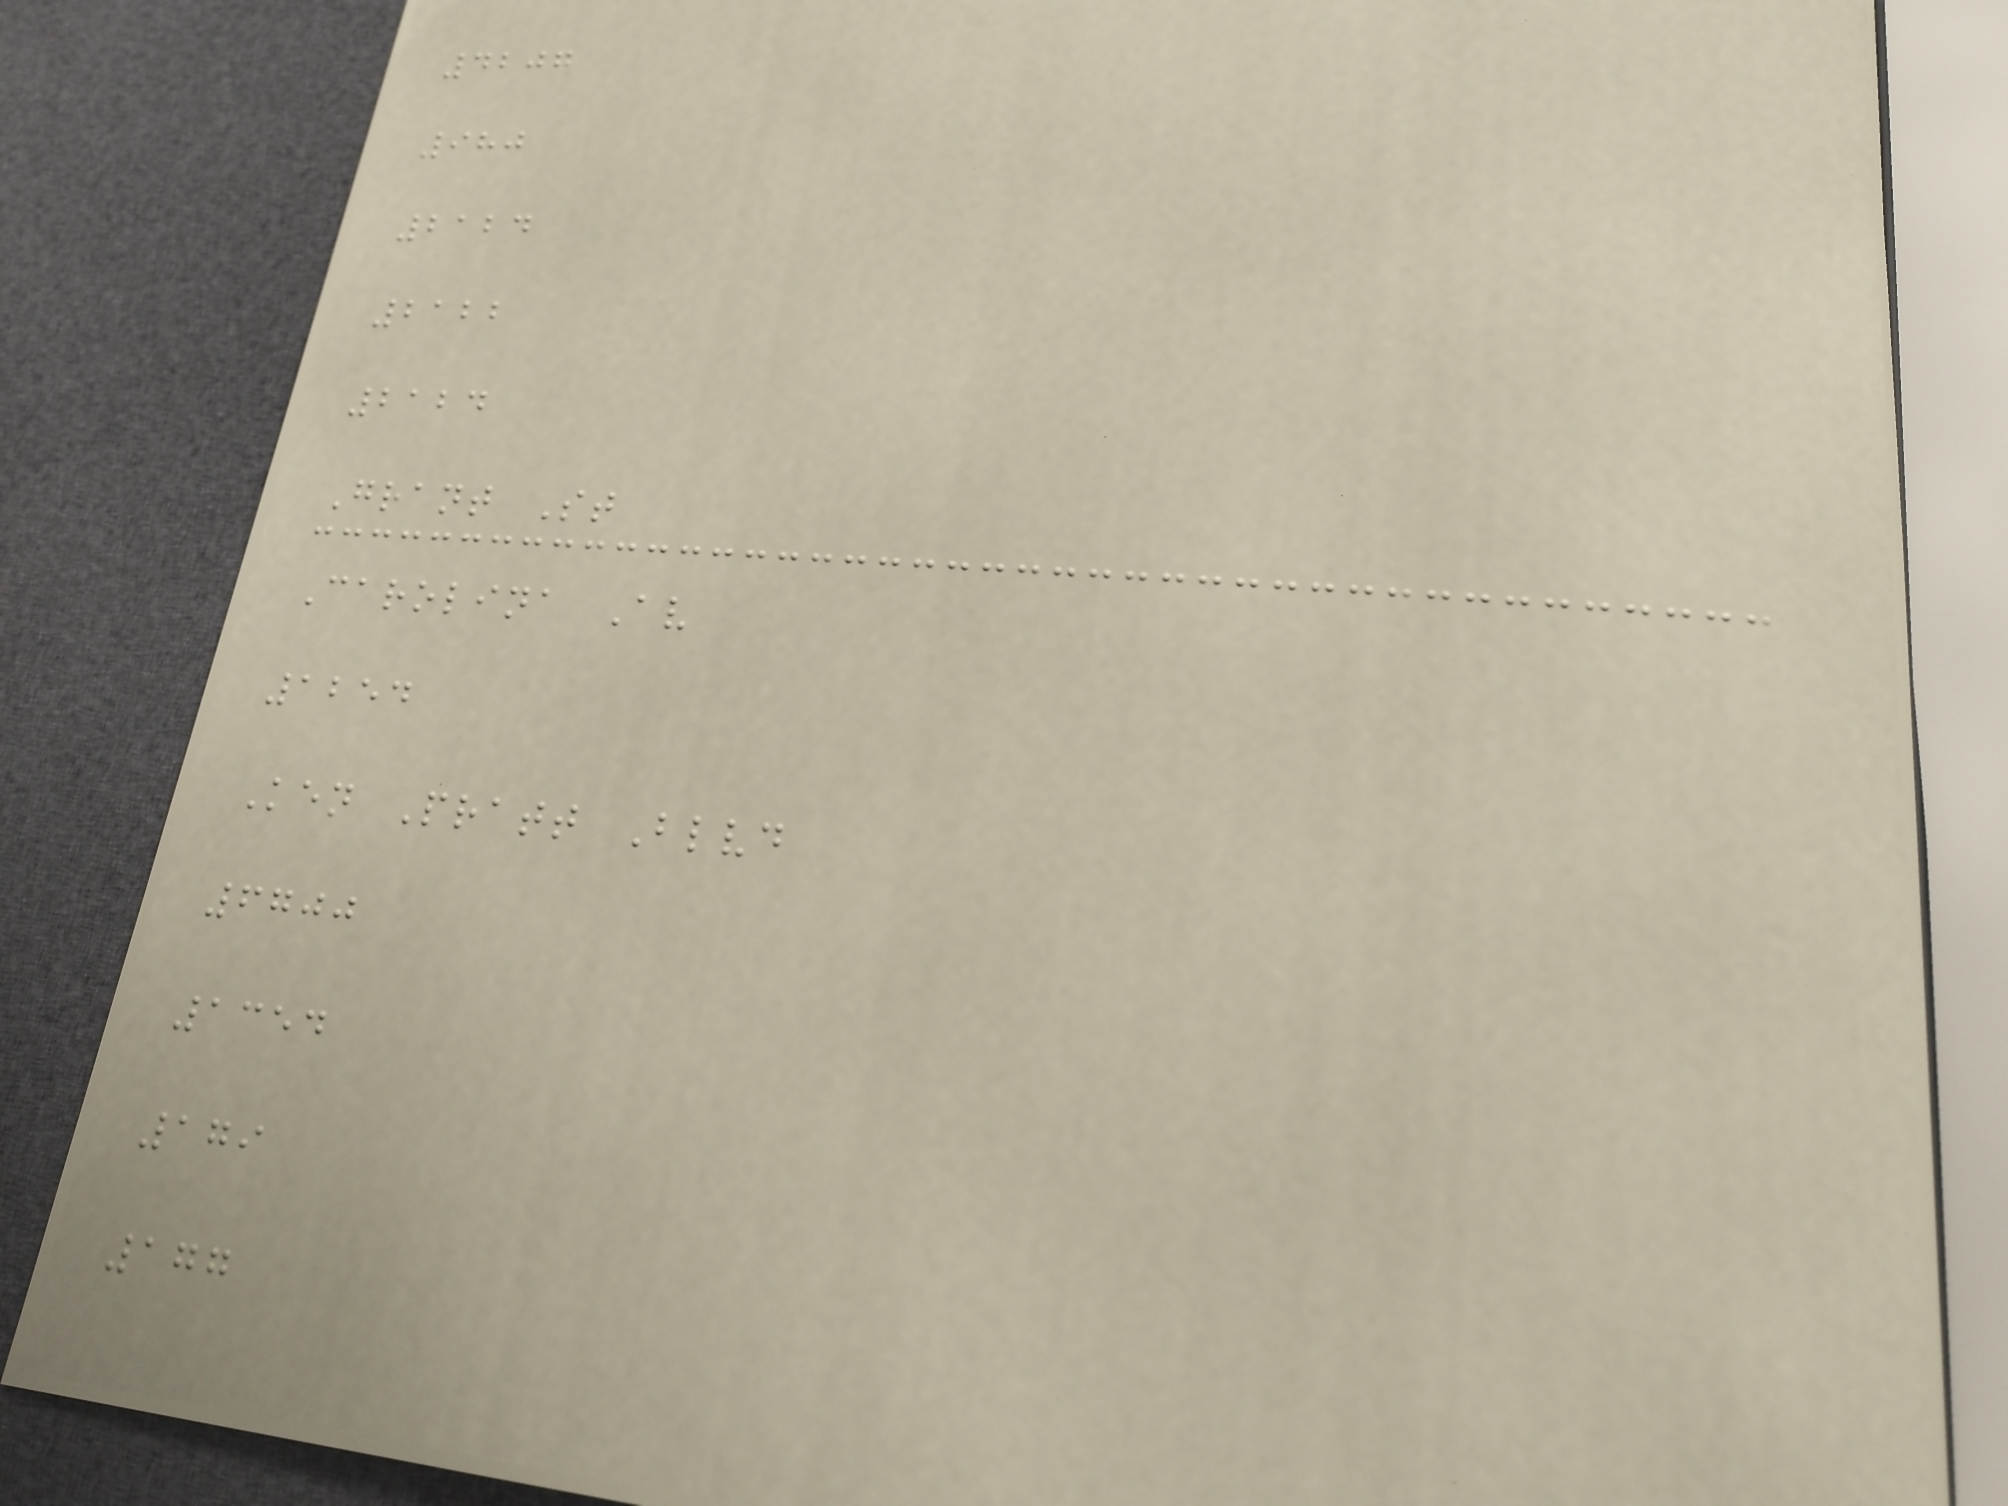4207
980
2124
2122
2124
Grant St
Carolina Av
1254
Ken Pratt Blvd
6700
1354
179
177
